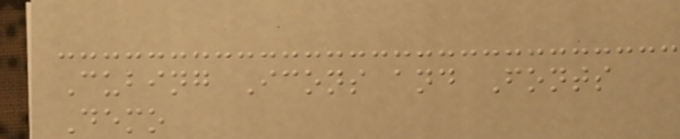Cubing Icons and Fonts
Demo
